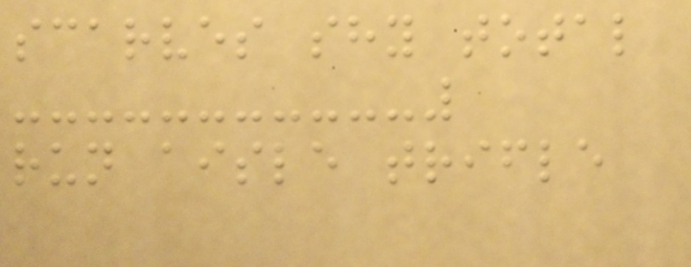scarves shy total
run aisle trifle
